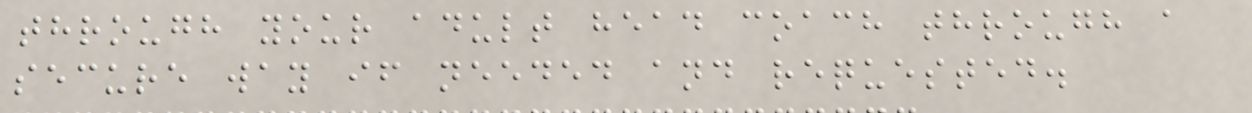through your adult head coach through a
secure way if needed and requested.
